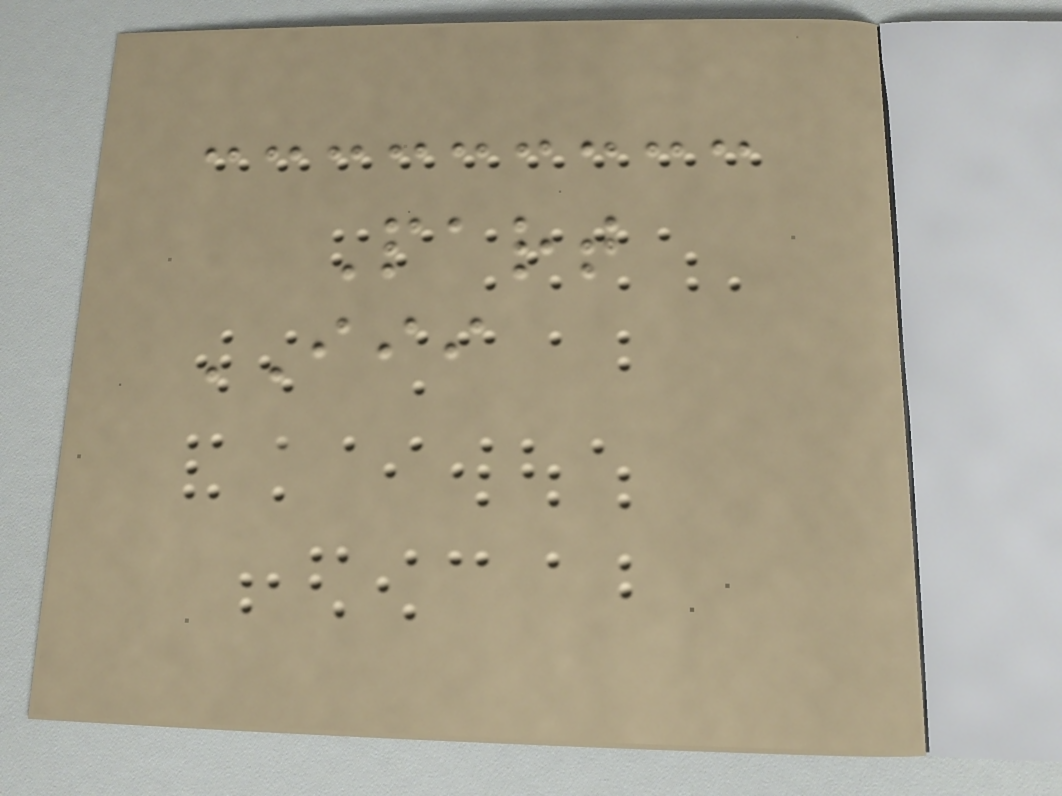Part
III
